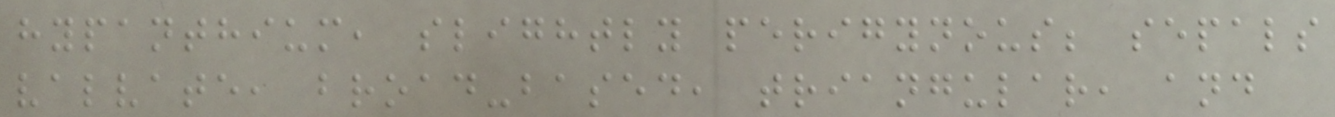hypanthium, slightly perigynous; sepals
valvate, broad-based, triangular, and
